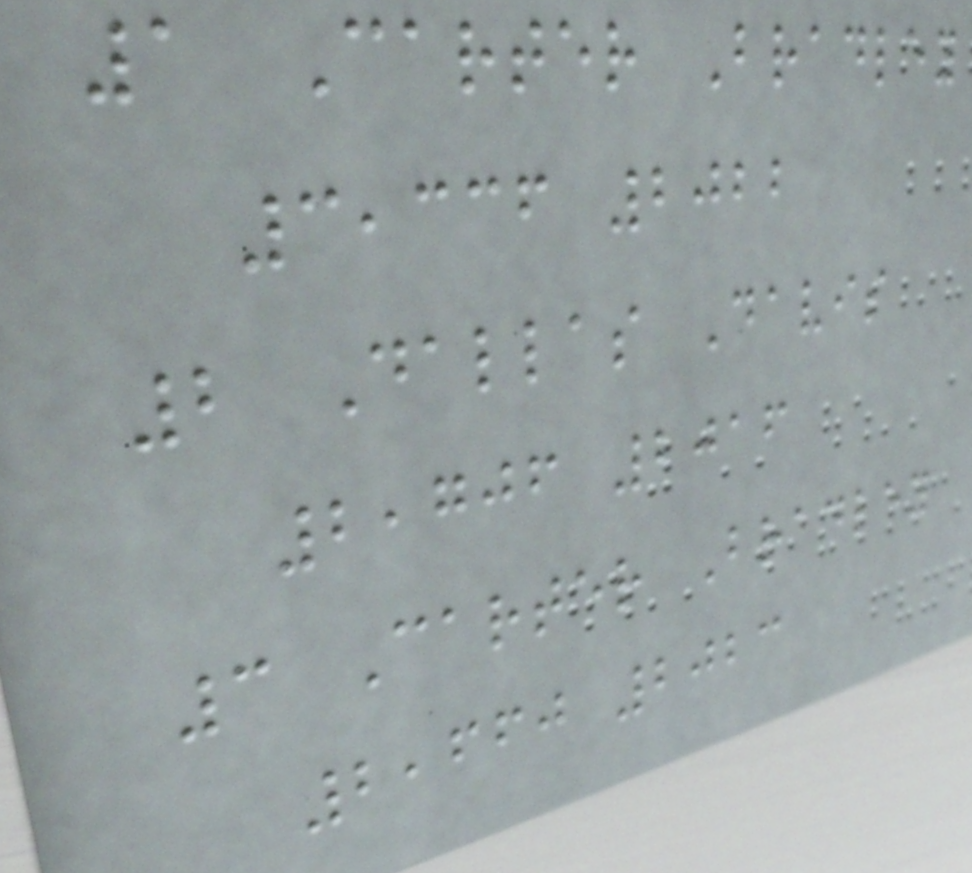1 Carter Bradley
3,336 2022
2 Dallas Davis
2,706 2016
3 Carter Bradley
2,660 2023
